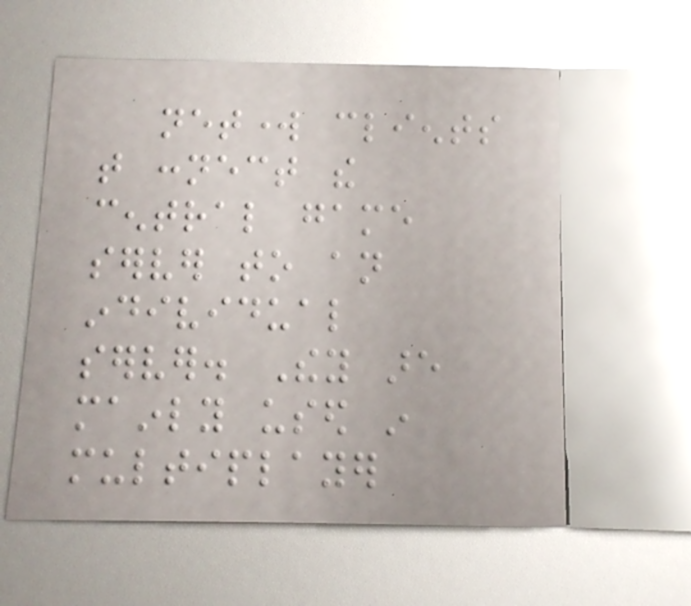network clients
that connect the
central game
server to an
individual
server. They are
mainly used in
multiplayer
